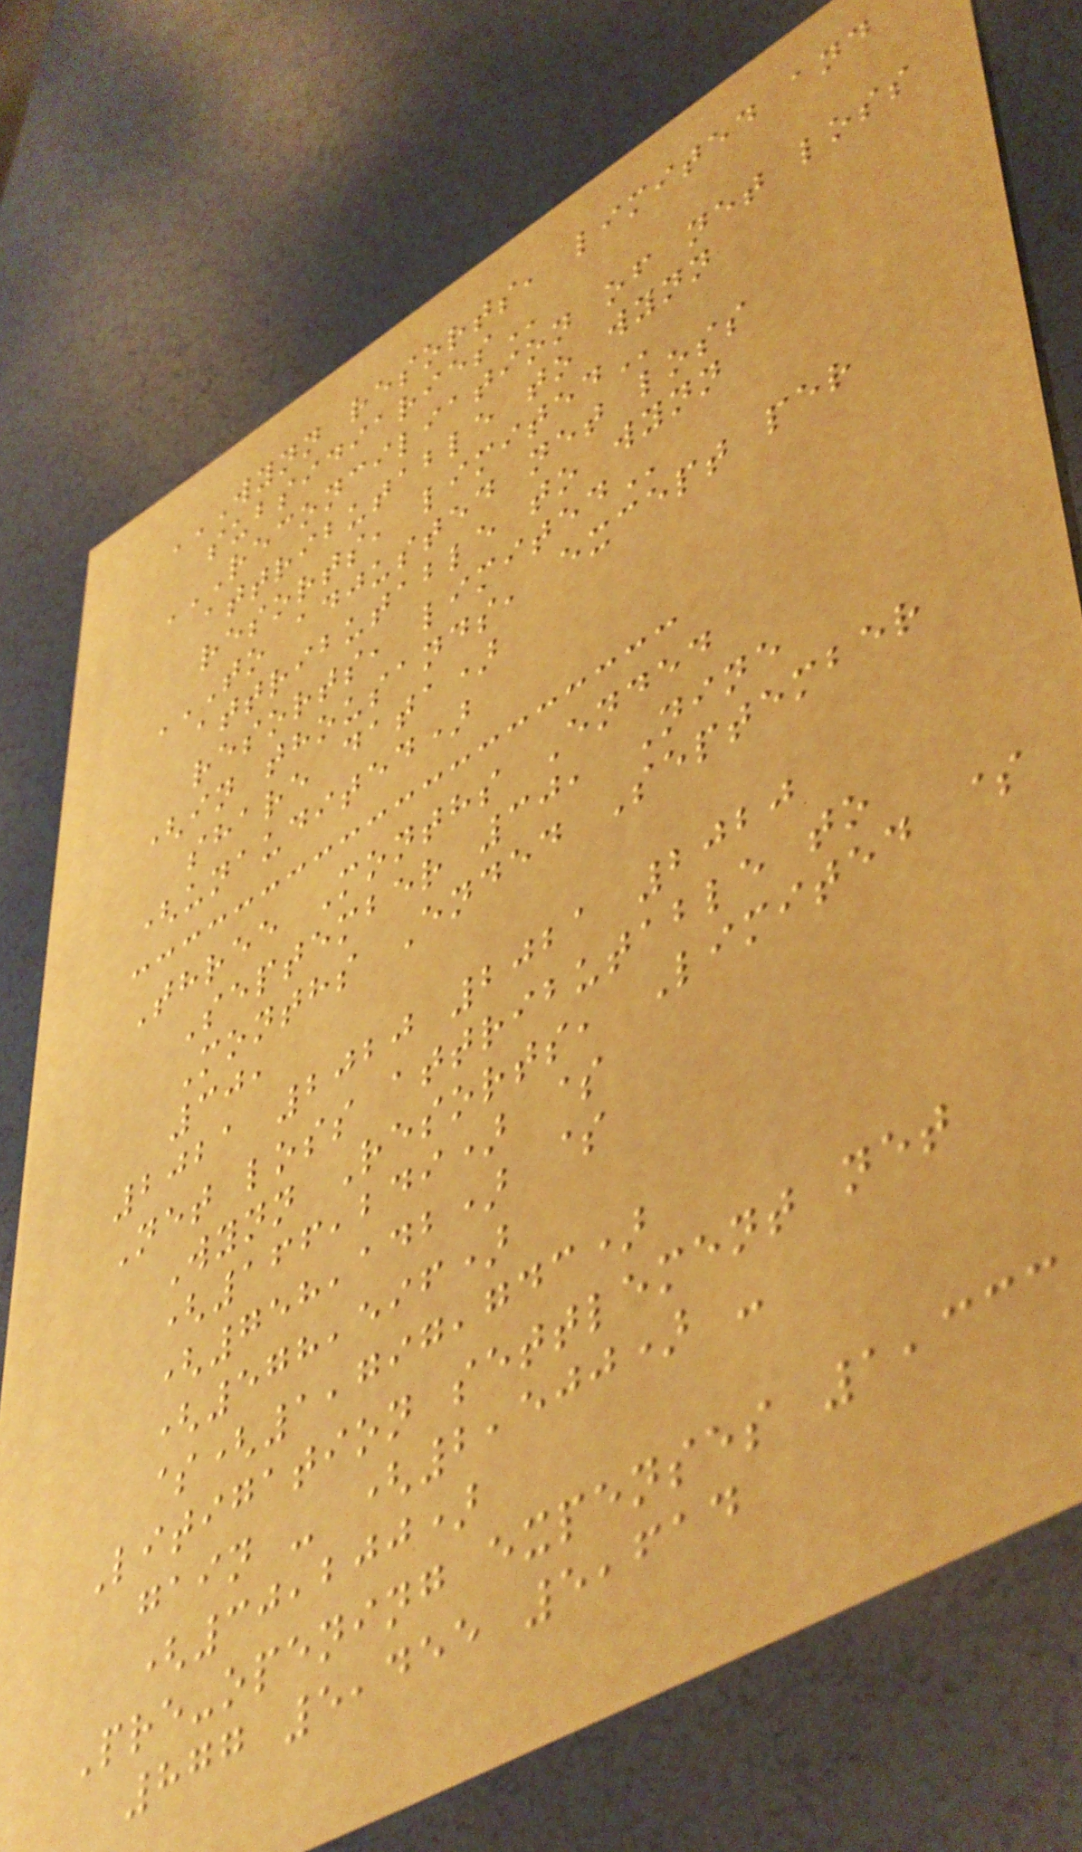WYNN RESORTS, LIMITED AND
SUBSIDIARIES
RECONCILIATION OF NET LOSS
ATTRIBUTABLE TO WYNN
RESORTS, LIMITED
TO ADJUSTED NET LOSS
ATTRIBUTABLE TO WYNN
RESORTS, LIMITED
(in thousands, except per
share data)
(unaudited)
Three Months Ended
September 30, Nine
Months Ended September
30,
2021 2020 2021 2020
Net loss attributable to
Wynn Resorts, Limited $
(166,249) $
(758,142) $
(578,596)
$(1,797,743)
Litigation settlement net
gain - (2,500) -
(30,200)
Pre-opening expenses 1,333
877 5,455 5,614
